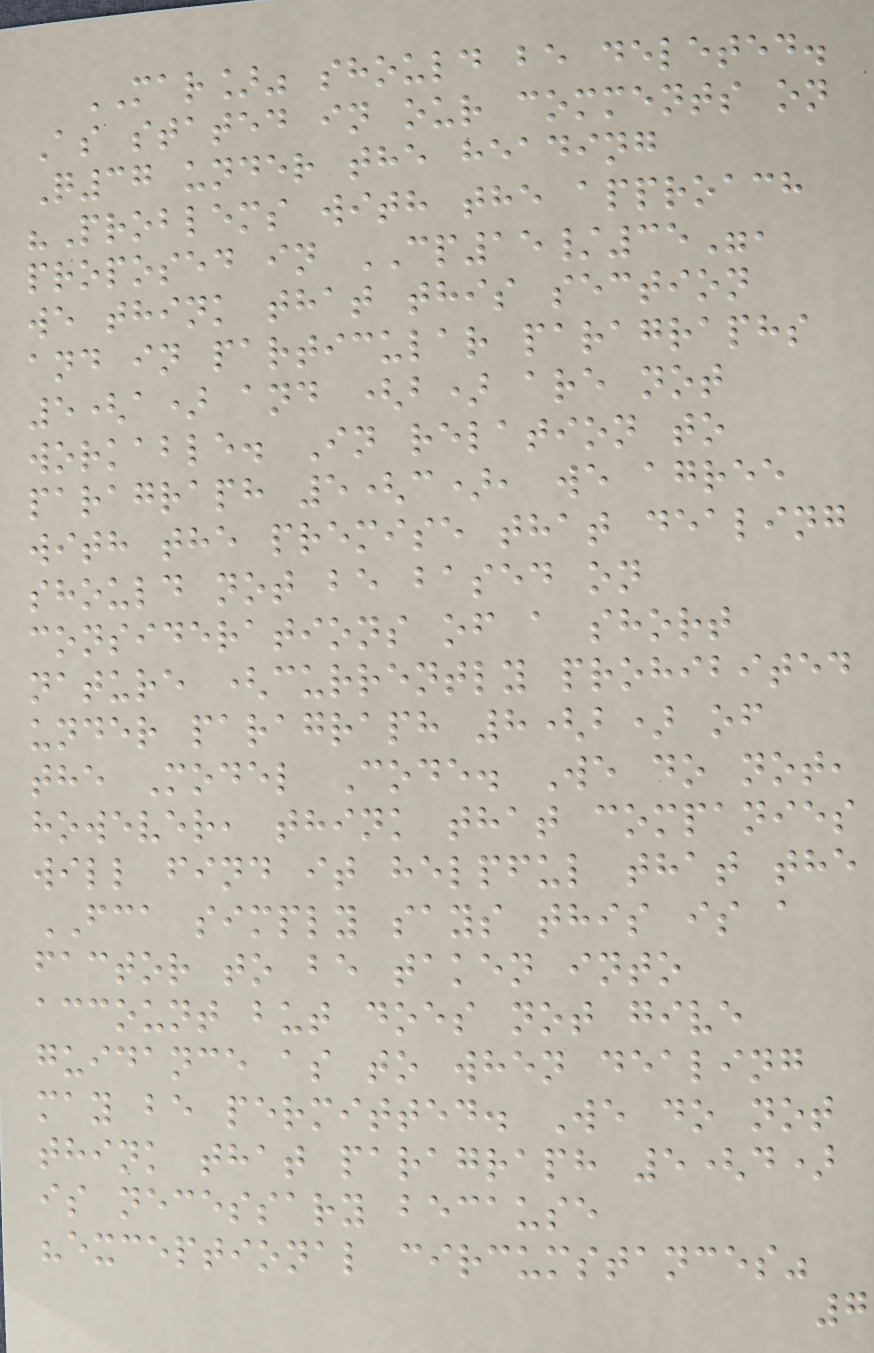MAR]" should be deleted.
As stated in our comments on
Q37 under the heading
"Problems with the approach
proposed in CP15/35",
we think that this section
and in particular paragraphs
5(a) and (b) are not
workable. In relation to
paragraph 5(c), we agree
with the premise that dealing
should not be based on
considerations of a short
nature (currently prohibited
under paragraph 8(b) of
the Model Code. We do not,
however, think that companies
will find it helpful that the
FCA simply says this is a
factor to be taken into
account but does not give
guidance as to when dealing
may be permitted. We do not
think that paragraph 5(d)
is necessary because
"exceptional circumstances"
7
